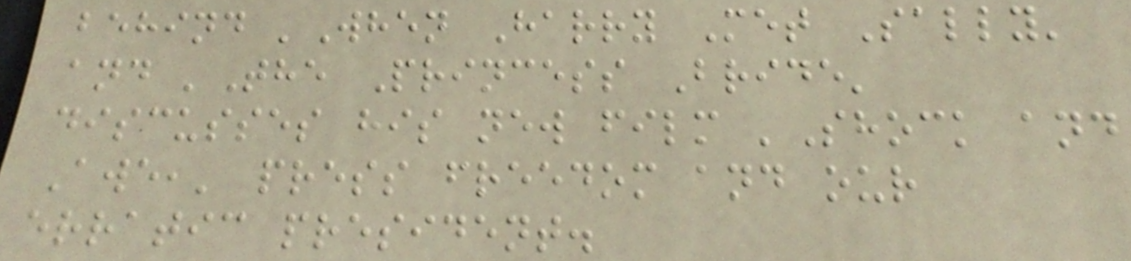behind 'When Harry Met Sally'
and 'The Princess Bride'
discusses his new film 'Shock and
Awe,' press freedom and our
erratic president.
